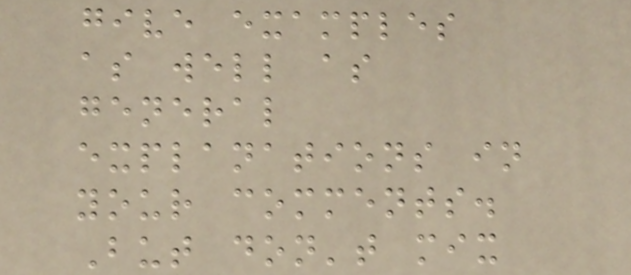give examples
as well as
general
explanations in
your comments.
But don't mix
